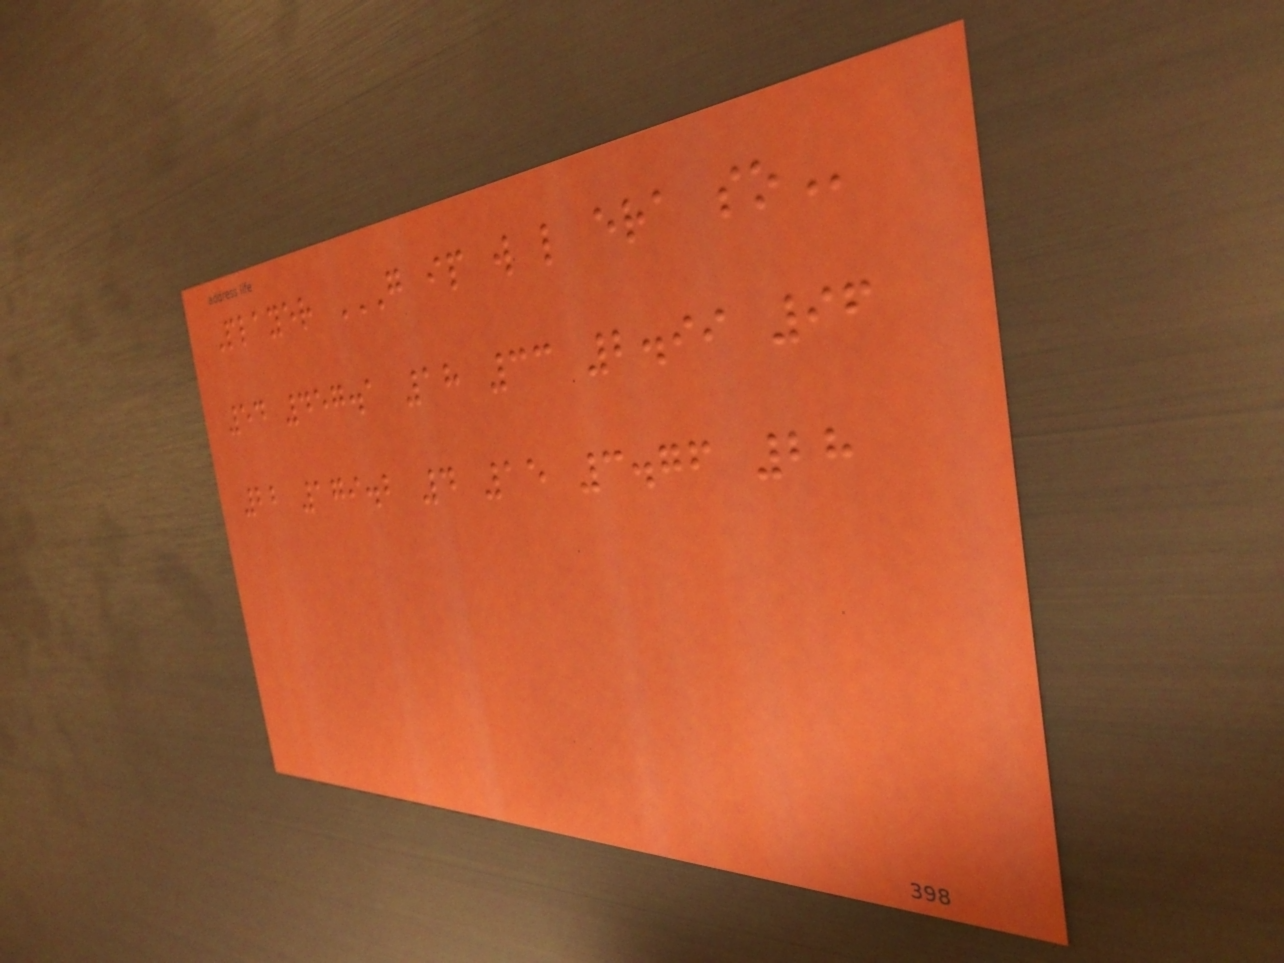Player G IP W L ERA SO
54 457.1 18 33 2.99 96
22 179.2 4 15 3.76 28
